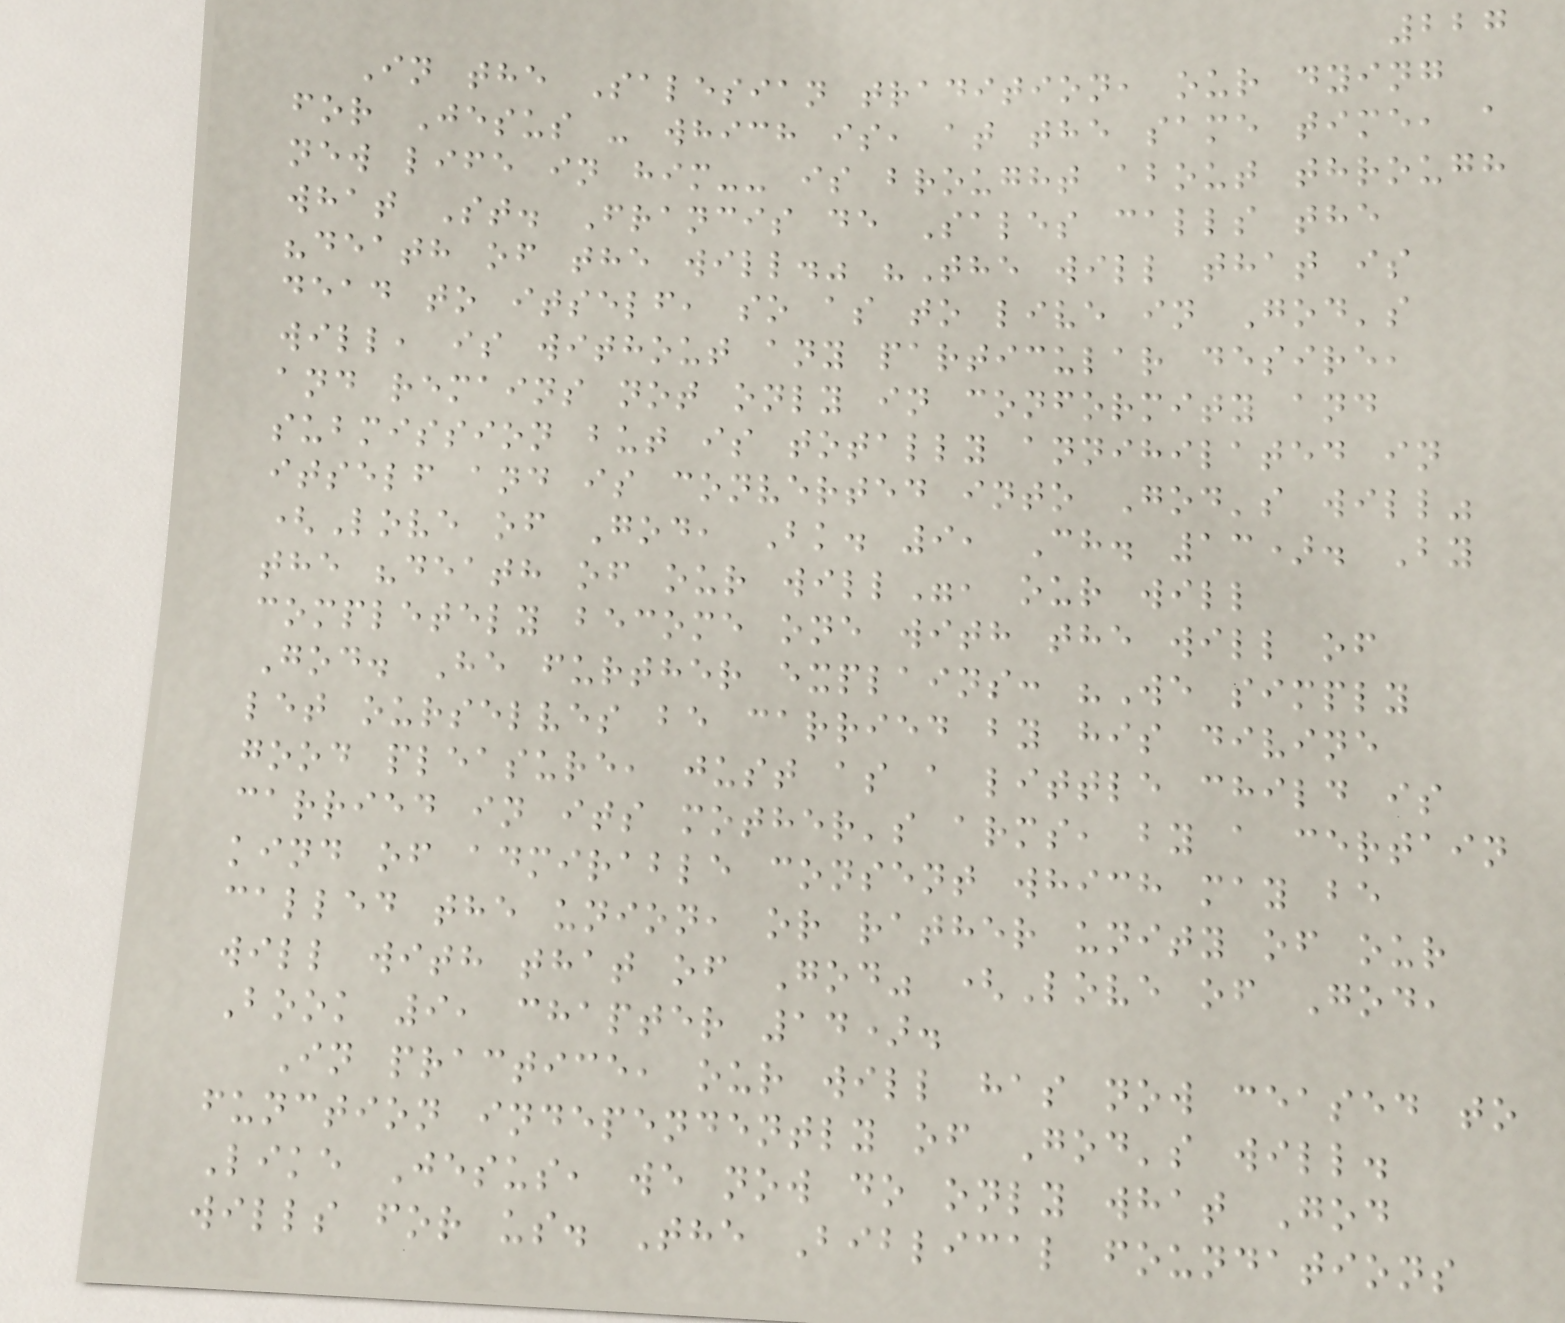227
In the Salesian tradition, our dying
for Jesus - which is, at the same time, a
new life in him-- is brought about through
what St. Francis de Sales calls the
"death of the will." "The will that is
dead to itself, so as to live in God's
will, is without any particular desire,
and remains not only in conformity and
submission but is totally annihilated in
itself and is converted into God's will"
(Love of God, Bk. 9, Ch. 13). By
the "death of our will", our will
completely become one with the will of
God. He further explains: "We simply
let ourselves be carried by his divine
good pleasure, just as a little child is
carried in its mother's arms, by a certain
kind of admirable consent which may be
called the union, or rather unity of our
will with that of God" (Love of God,
Book 9, chapter 14).
In practice, our will has now ceased to
function independently of God's will.
Like Jesus, we now do only what God
wills for us. The Biblical foundations
